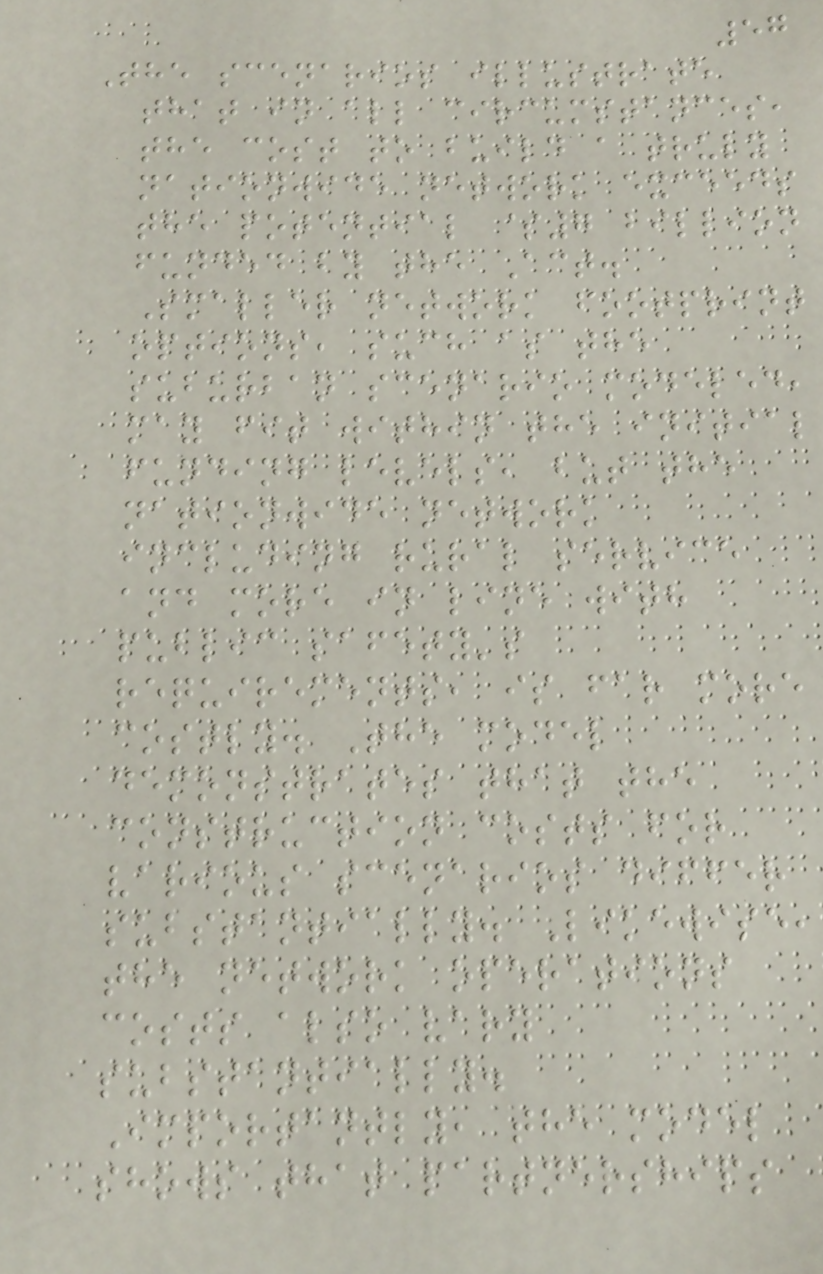57
The scenarios illustrate
that in all circumstances,
the cost to build a truly
nationwide network exceeds
the potential $7 billion
funded by the Act.
Smaller network footprint
options, such as the
suburban scenario modeled,
may fit within the initial
funding levels, but the
nationwide network
including rural service
and more in line with
public safety's
requirements, is far more
costly. The model
demonstrates that the
construction costs for
various scenarios differ
substantially. Likewise,
the network operations
costs also vary
substantially.
Importantly, the model
shows that partnerships
